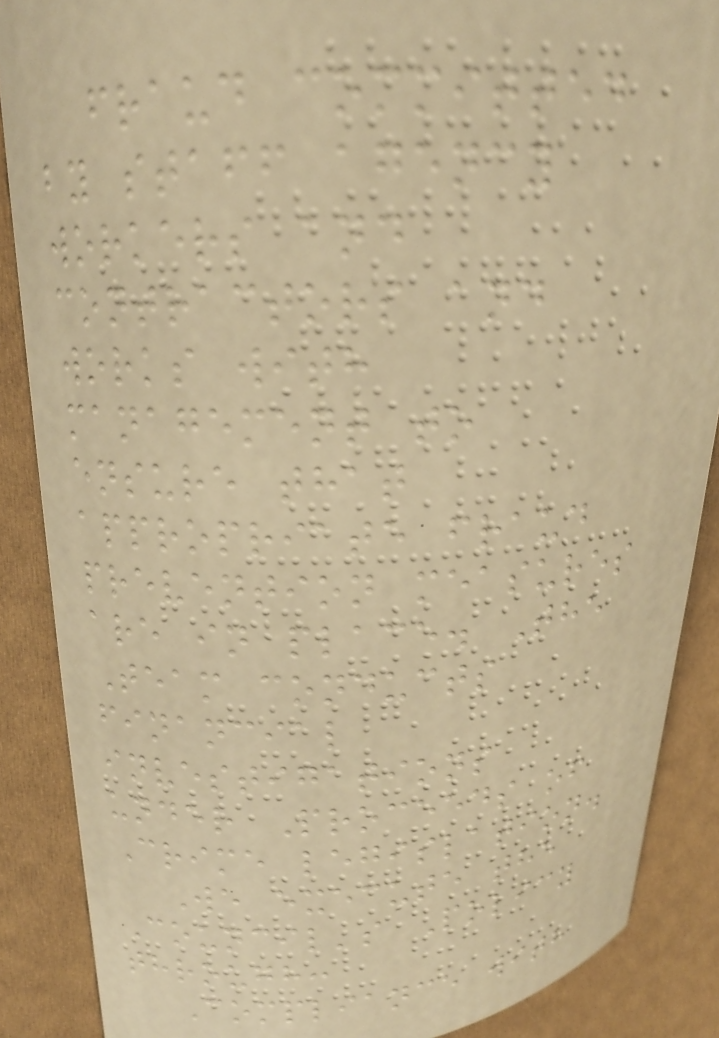fraud committed
by staff agency
workers and
contractors and
works with
management to
ensure that
appropriate fraud
prevention measures
are in place. The
Team conducts
financial
investigations
under Proceeds of
Crime legislation.
We execute the
Council's Policy
through:
Compliance with
